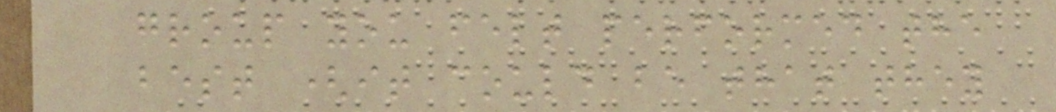group you felt performed the
best (it could be that they
